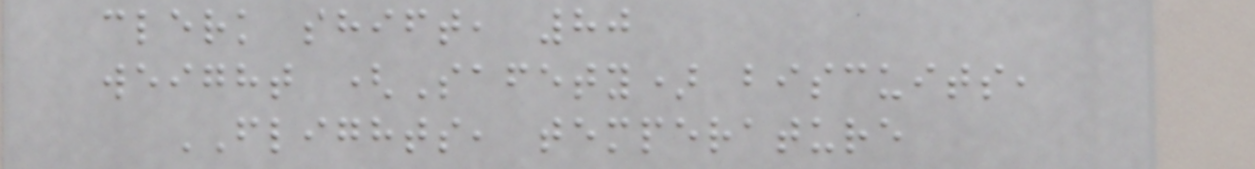clerk shift, 80
weight (Safety) biscuits,
FLIGHTS, temperature
